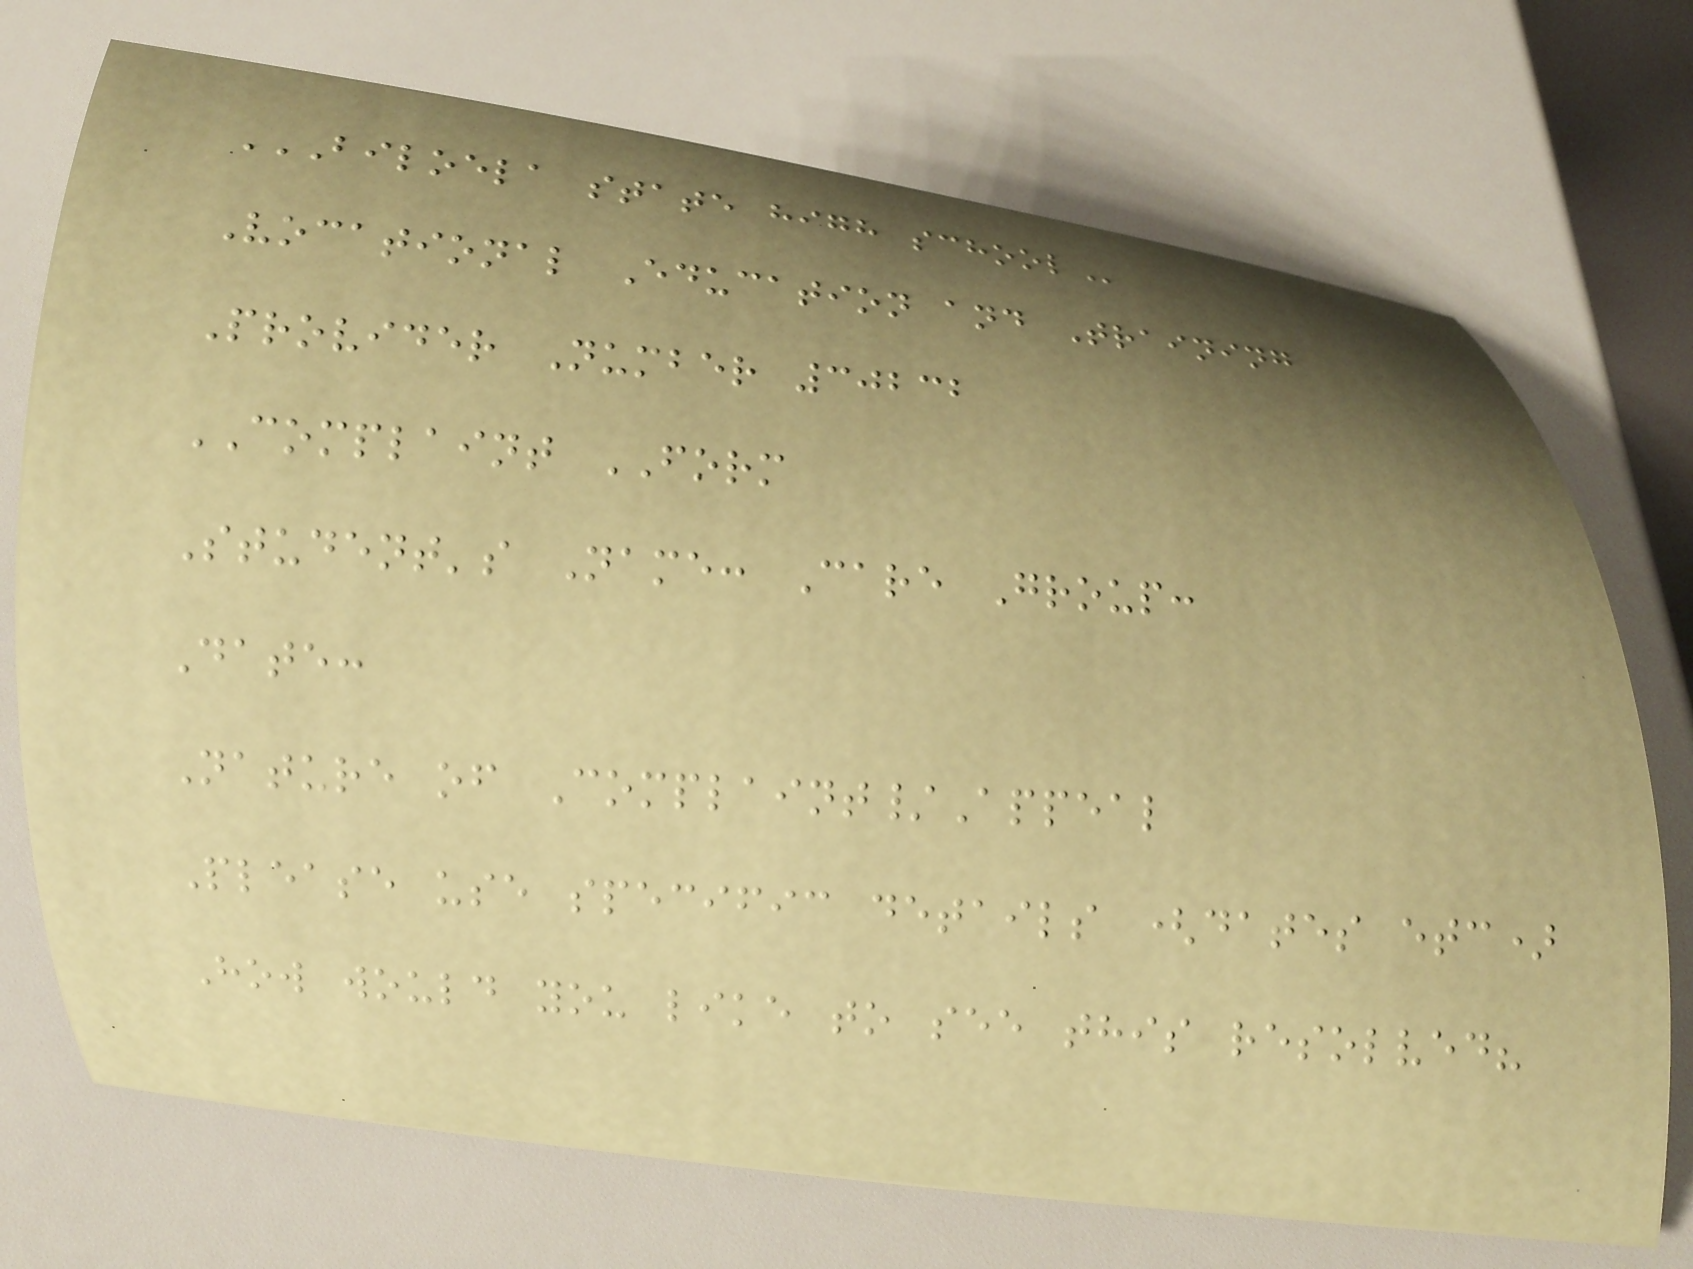BILOELA STATE HIGH SCHOOL
Vocational Education and Training
Provider Number 30232
COMPLAINT FORM
Student's Name: Care Group:
Date:
Nature of Complaint/Appeal
Please use specific details (dates etc)
How would you like to see this resolved?
